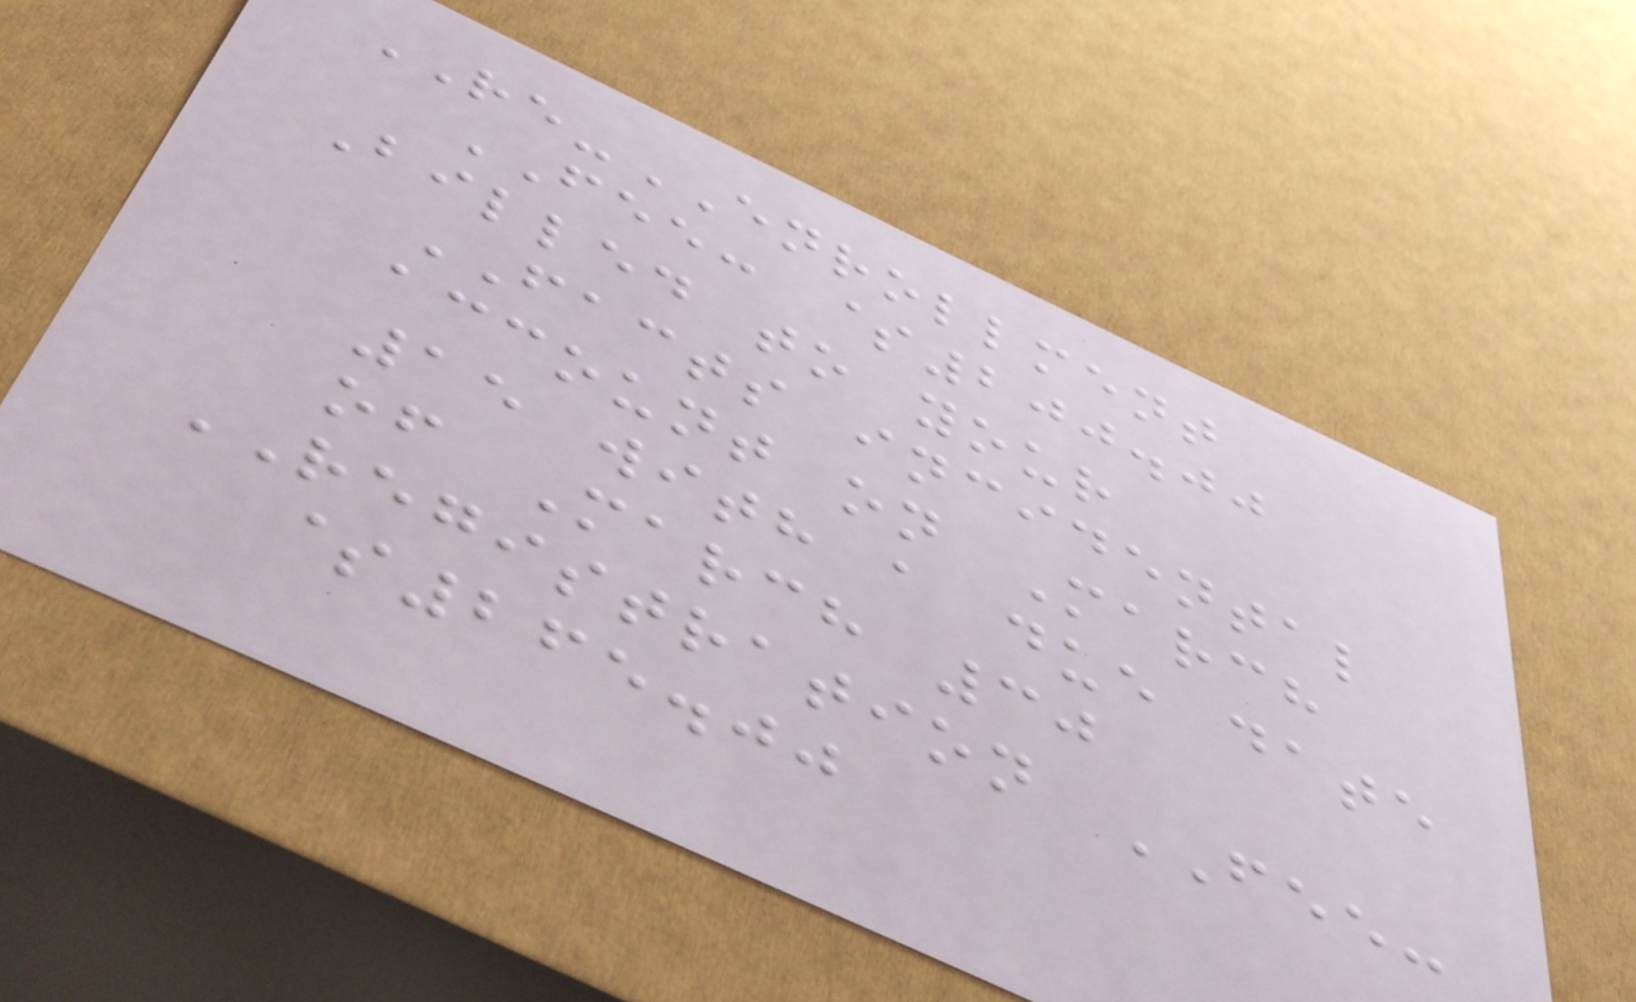RE-ENROLLMENT
FEE: $200.00
Billed to your
FACTS incidental
account on March
15 with a due date
of March 30
REGISTRATION FEE:
$265.00
